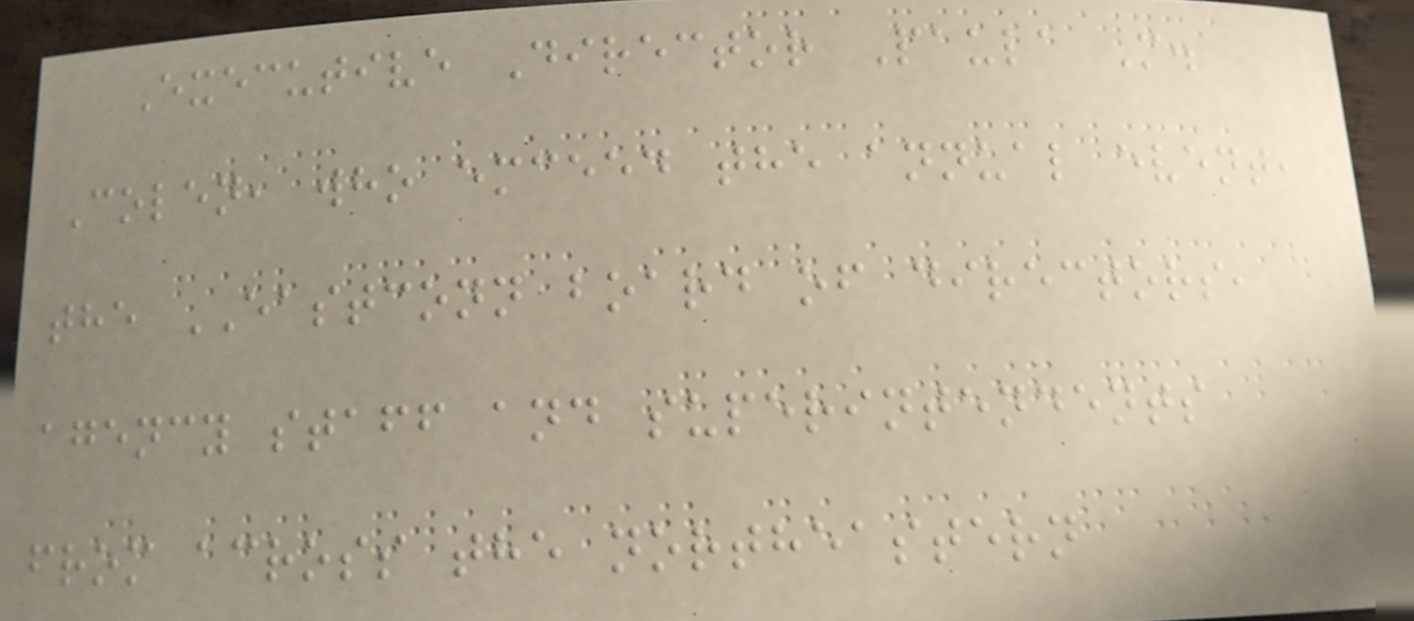Executive Director Paula M.
Colen, who emceed the annual event,
the EASTCONN board of directors,
agency staff and superintendents
from across the northeastern
